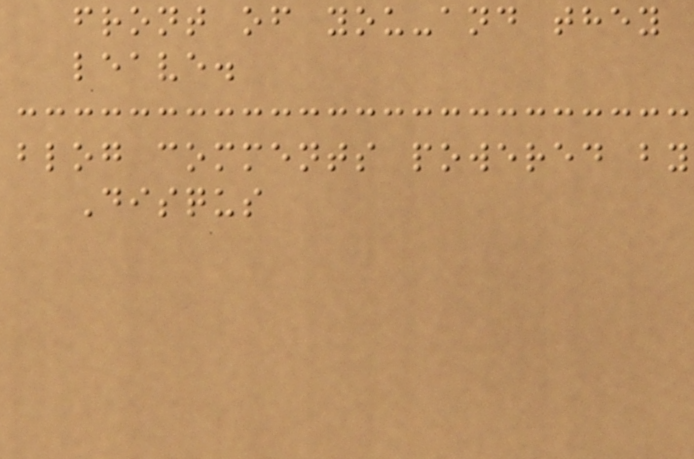front of you-and they
leave.
blog comments powered by
Disqus
